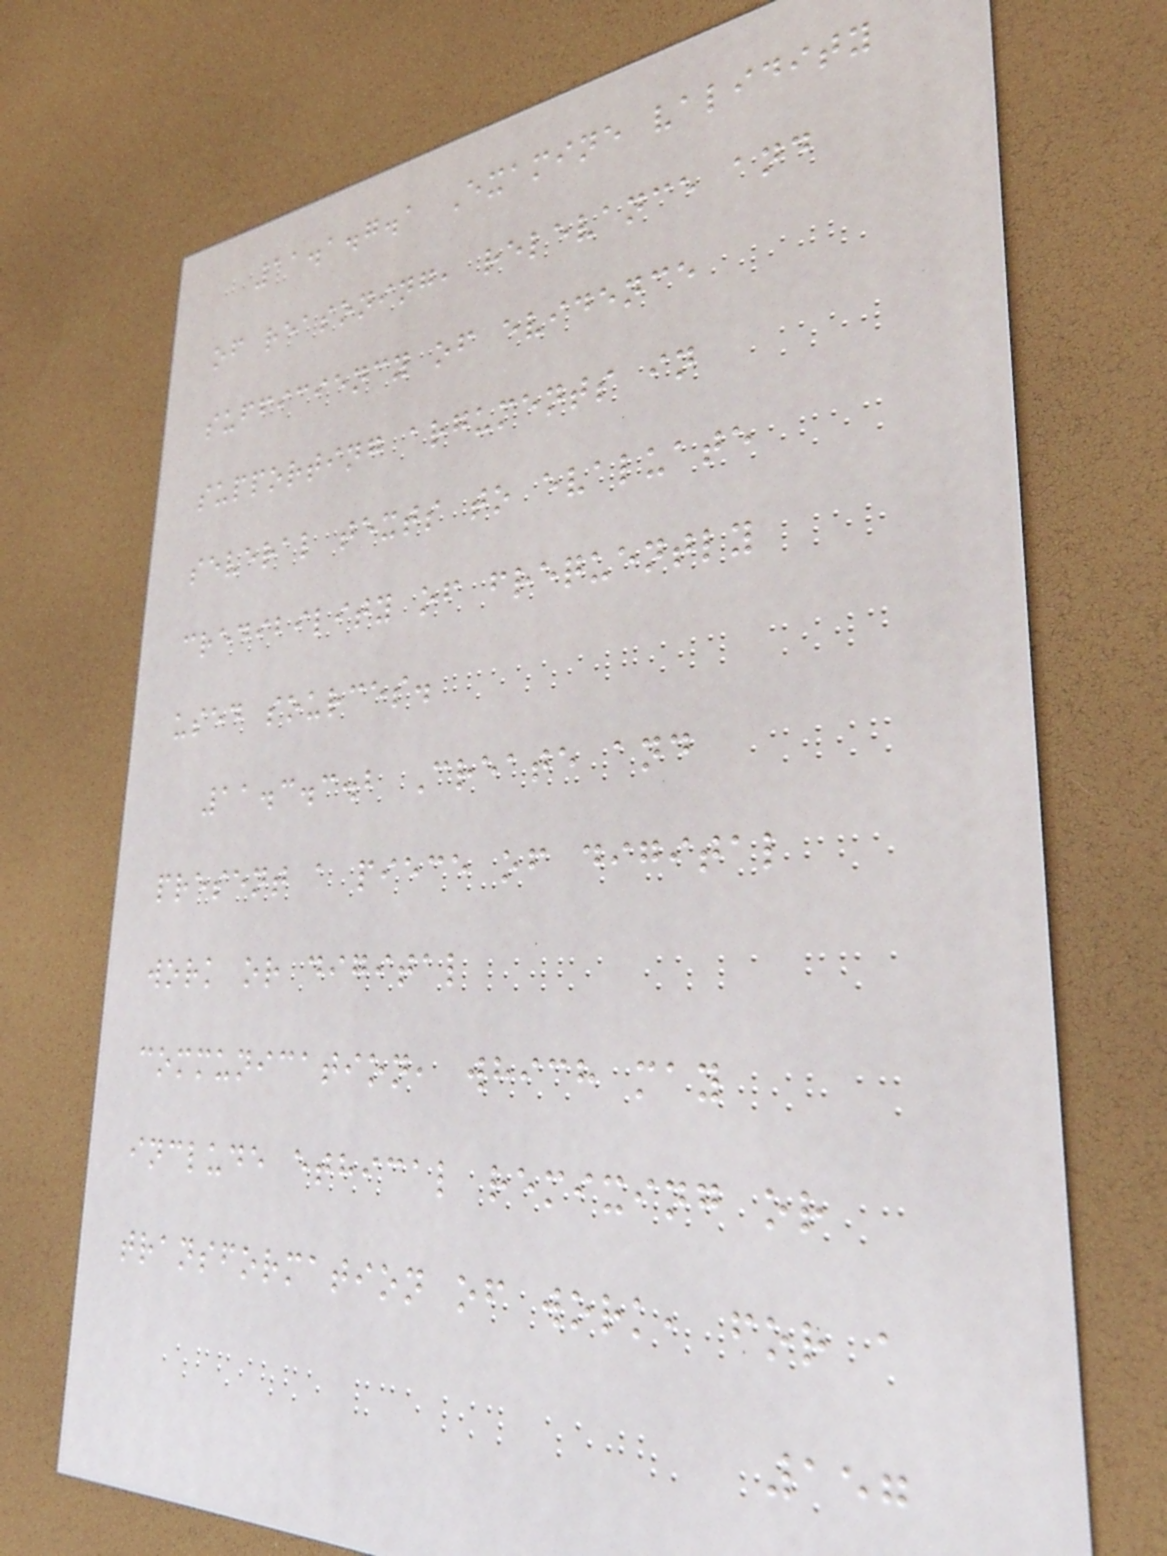11.1.7.1 Examine validity
of reasoning, relevance and
sufficiency of evidence
supporting arguments in
several texts to evaluate
credibility of frequently
used sources.
11.3.3.2 Create and
present a piece of digital
work or digital
communication, which may
include ethical remixing or
transformation of work, for a
157
